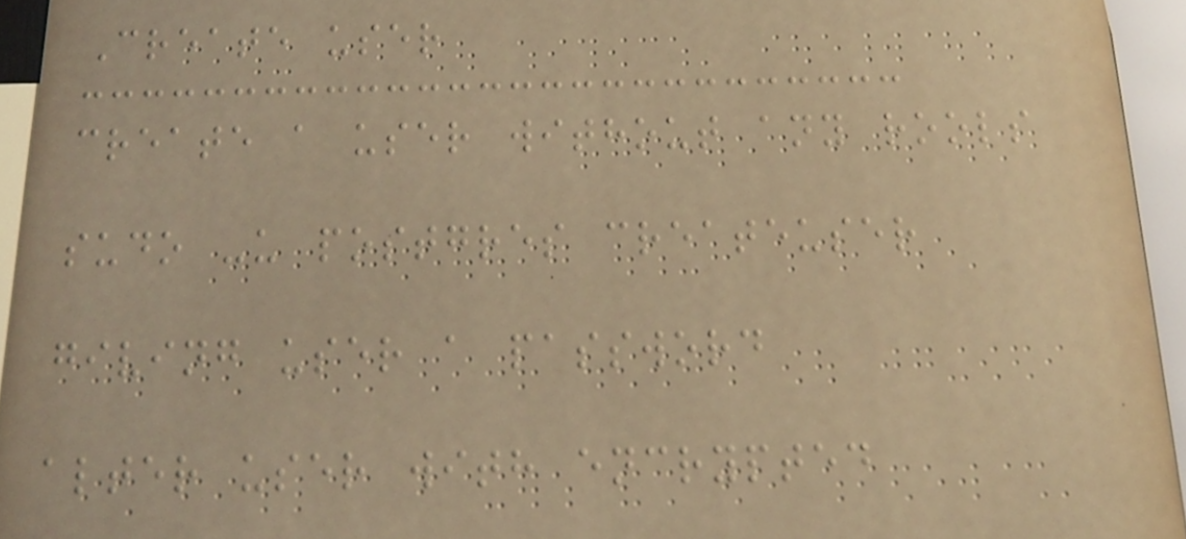Create user
create a user without any rools
sudo -u postgres createuser
giving user a password
alter user with encrypted
